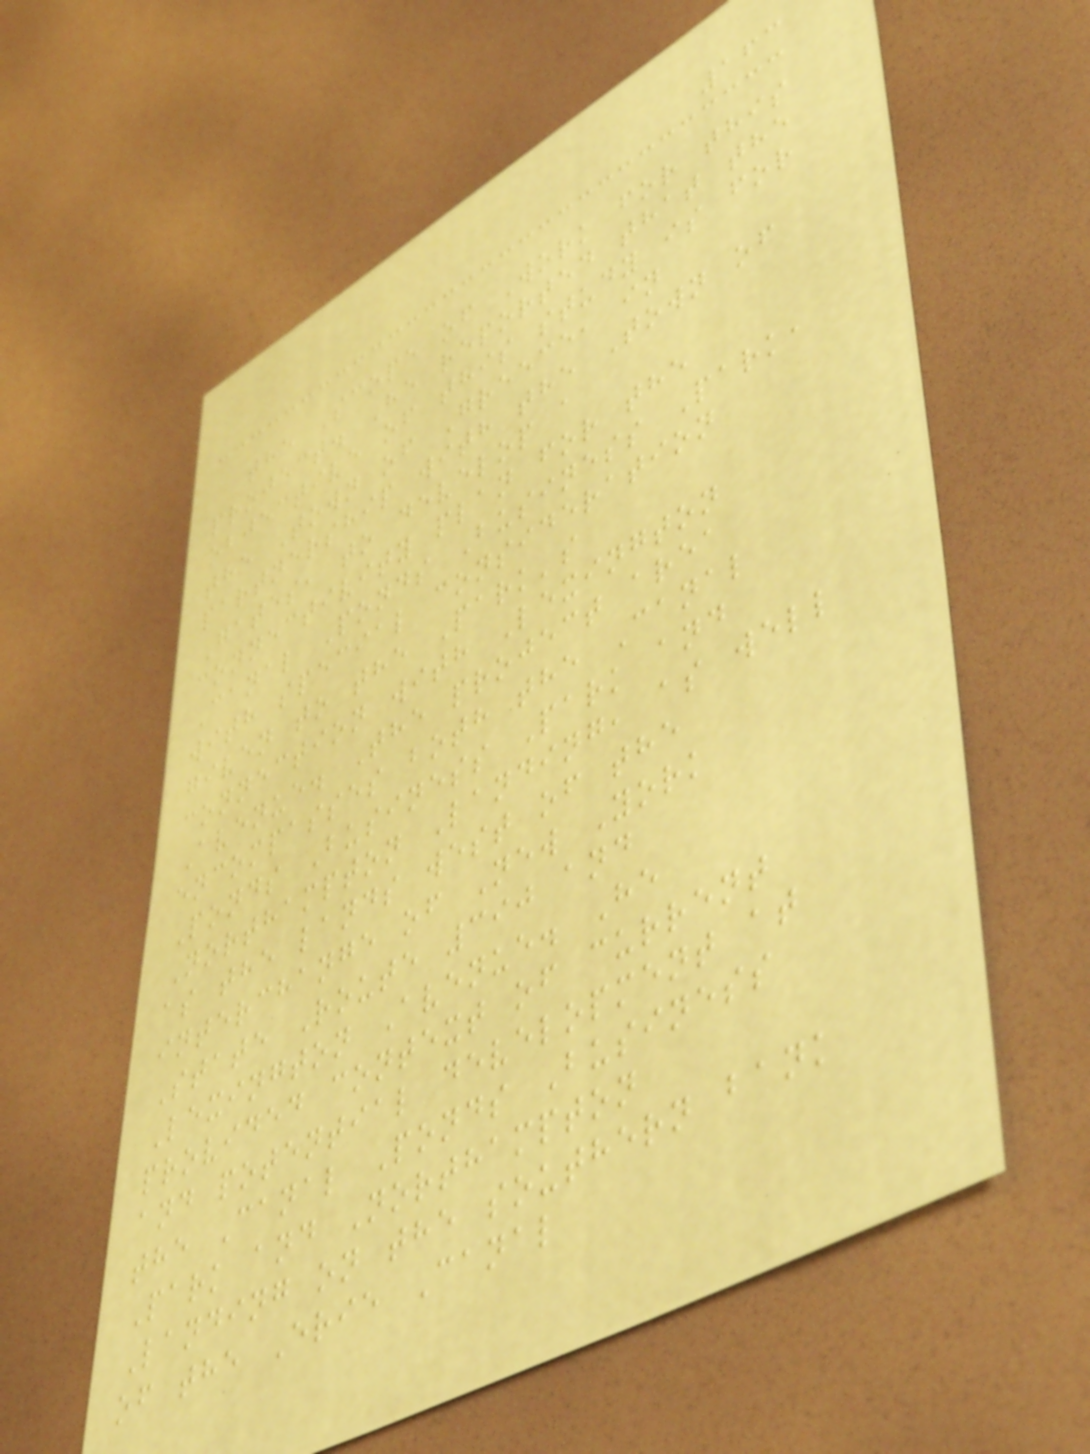163
the Scope of Work for this
project. He reported that the
objective of this study is for
the Town of Greece, in
partnership with the Town of
Gates, to develop a
connectivity plan for the
Canal Ponds Business Park,
with special consideration
given to the Park's
connection with Lexington
Avenue. The project area
encompasses both the Canal
Ponds Business Park and
Northampton Landing, as well
as the lands west of the
interchange of New York
State Route 390 and
Lexington Avenue. He
provided context of current
and potential development at
the Canal Ponds Business
Park and Northampton
Landing on the southern bank
of the Erie Canal
